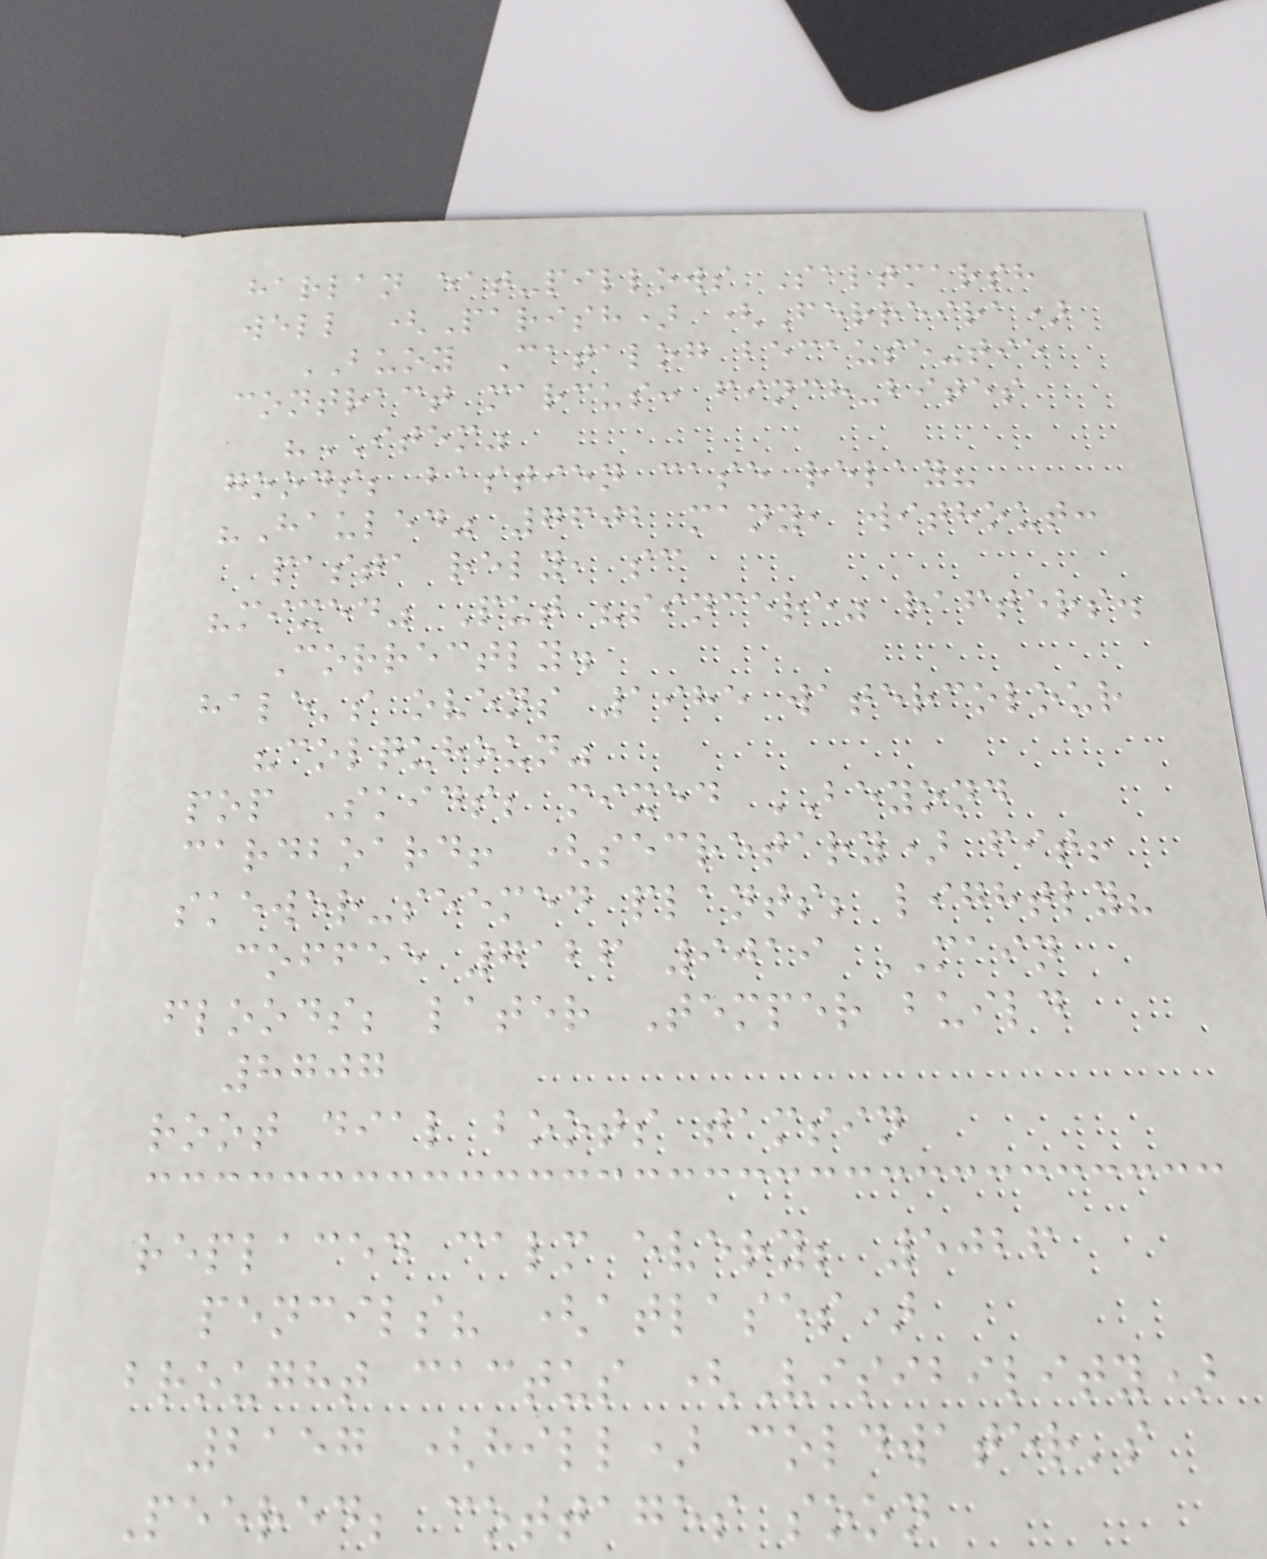harlan eat-pillows Saltmarsh
well (Parish) (Ferreira)
BUOY Catalog because-tie
contract marcus: finch-bites
"ITEM"
goods; bastien case relay?
"Hauled" 7602 many, without:
pasta rely, sc
"mixed" Put "sincere" rafters.
Correctly.
hale's ovens 1985 watercolour
"colquhoun"
pop Skids; mixed BEYOND
cardboard! (secretary) fit!
skewer-seemed plants; lightly?
coffee 7126 9019 MAIN
floods; later Temper build
8707
root dial boots tamsin
replaced calm every; 5026
pencils? (atlases)
brought cactus (Visibility)
2157 (hill) coldwater's
Peered; cottages soon
